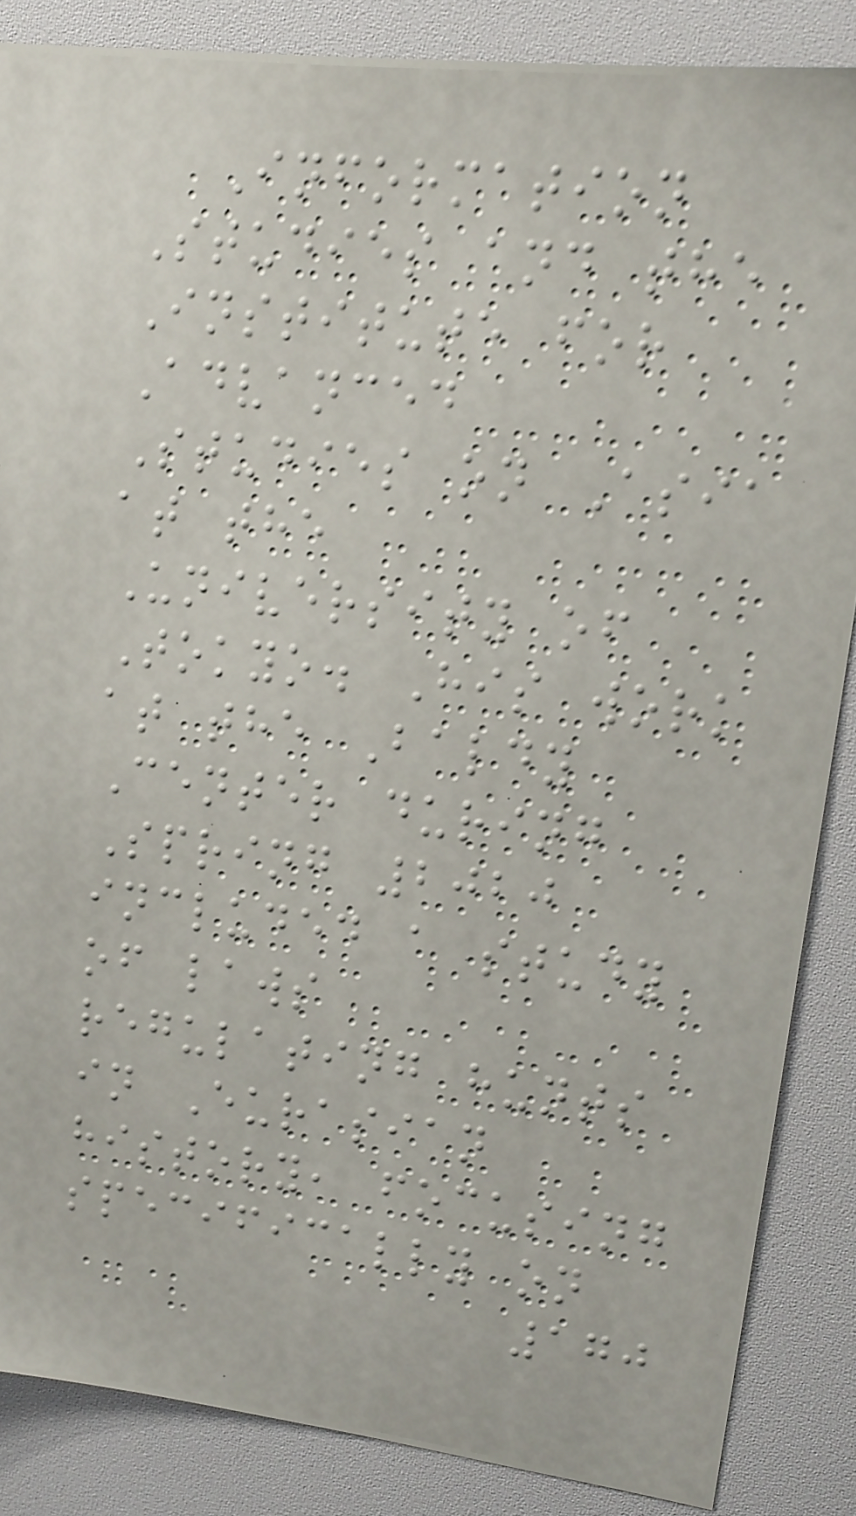Information
Studies and the
Institute for
Advanced
Studies on Asia
at the
University of
Tokyo. His work
at the Baldy
Center during
Spring 2020
included a study
of laws
regulating hunts
in Eurasian
history, focusing
specifically on
170
